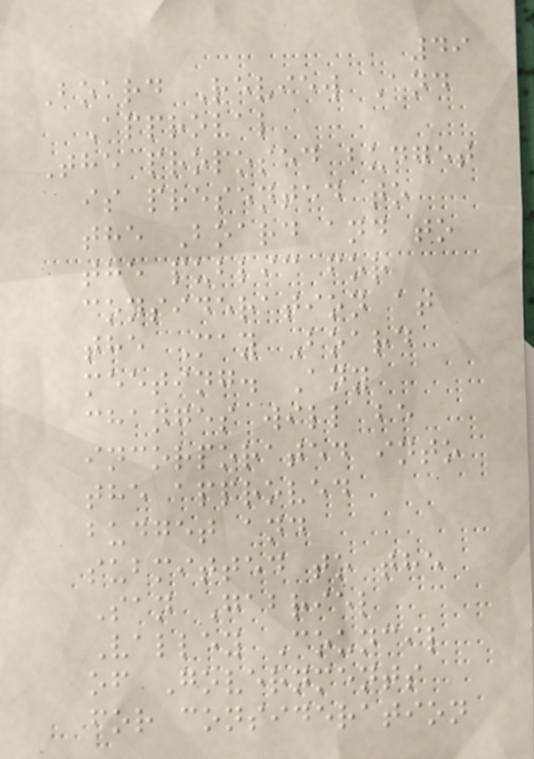49
Board Review And
Approval
The proposed budget
is presented to
the Board and to
the public for
consideration at
the May Board
meeting. Any
changes will be
incorporated into
the approved
budget and
submitted to the
San Gabriel
Valley Council
of Governments
for consideration
